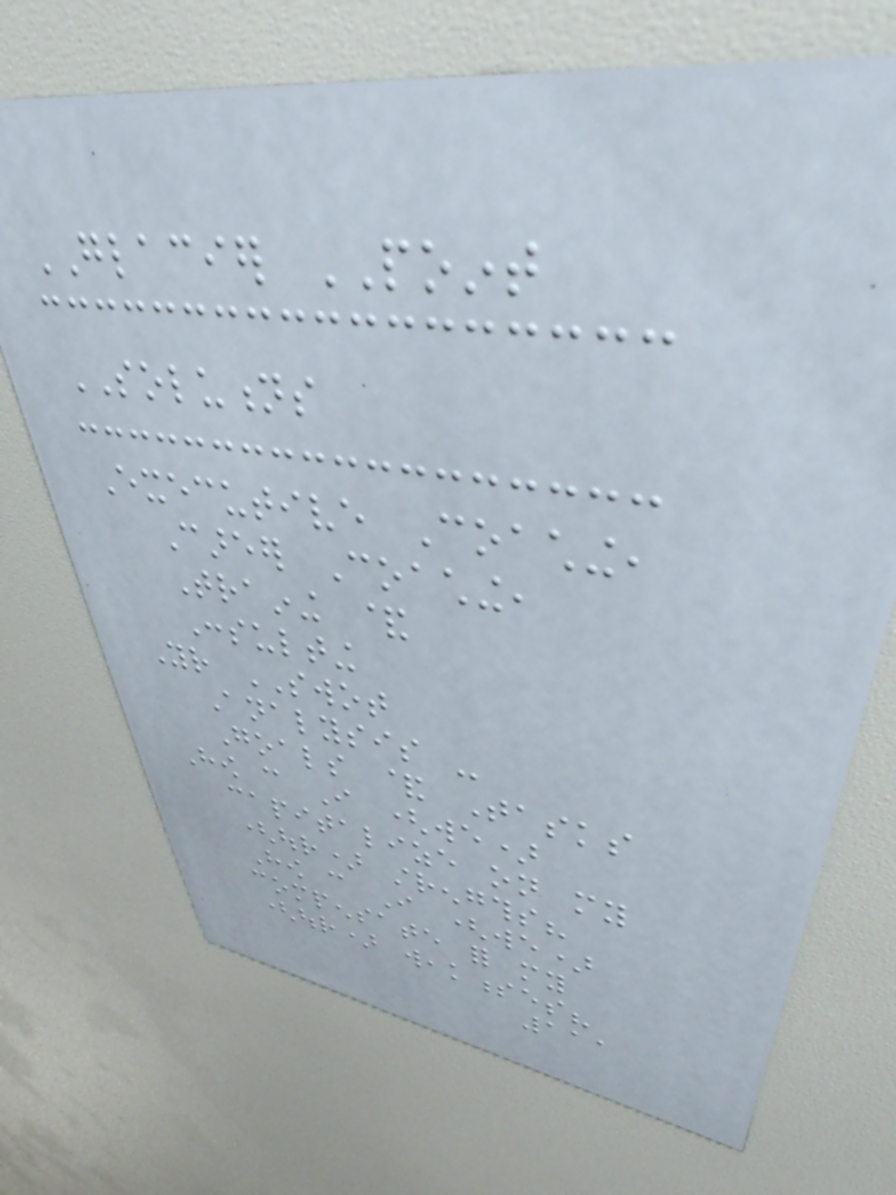GLACIER POINT
SOLUTIONS
Executive Coaching,
Career Coaching,
Training &
Consulting
Your SWOT
Analysis -
Goals & Tasks
How can I (we)
capitalize on my
(our) strengths?
How can I (we)
compensate for my
(our) weaknesses?
111
